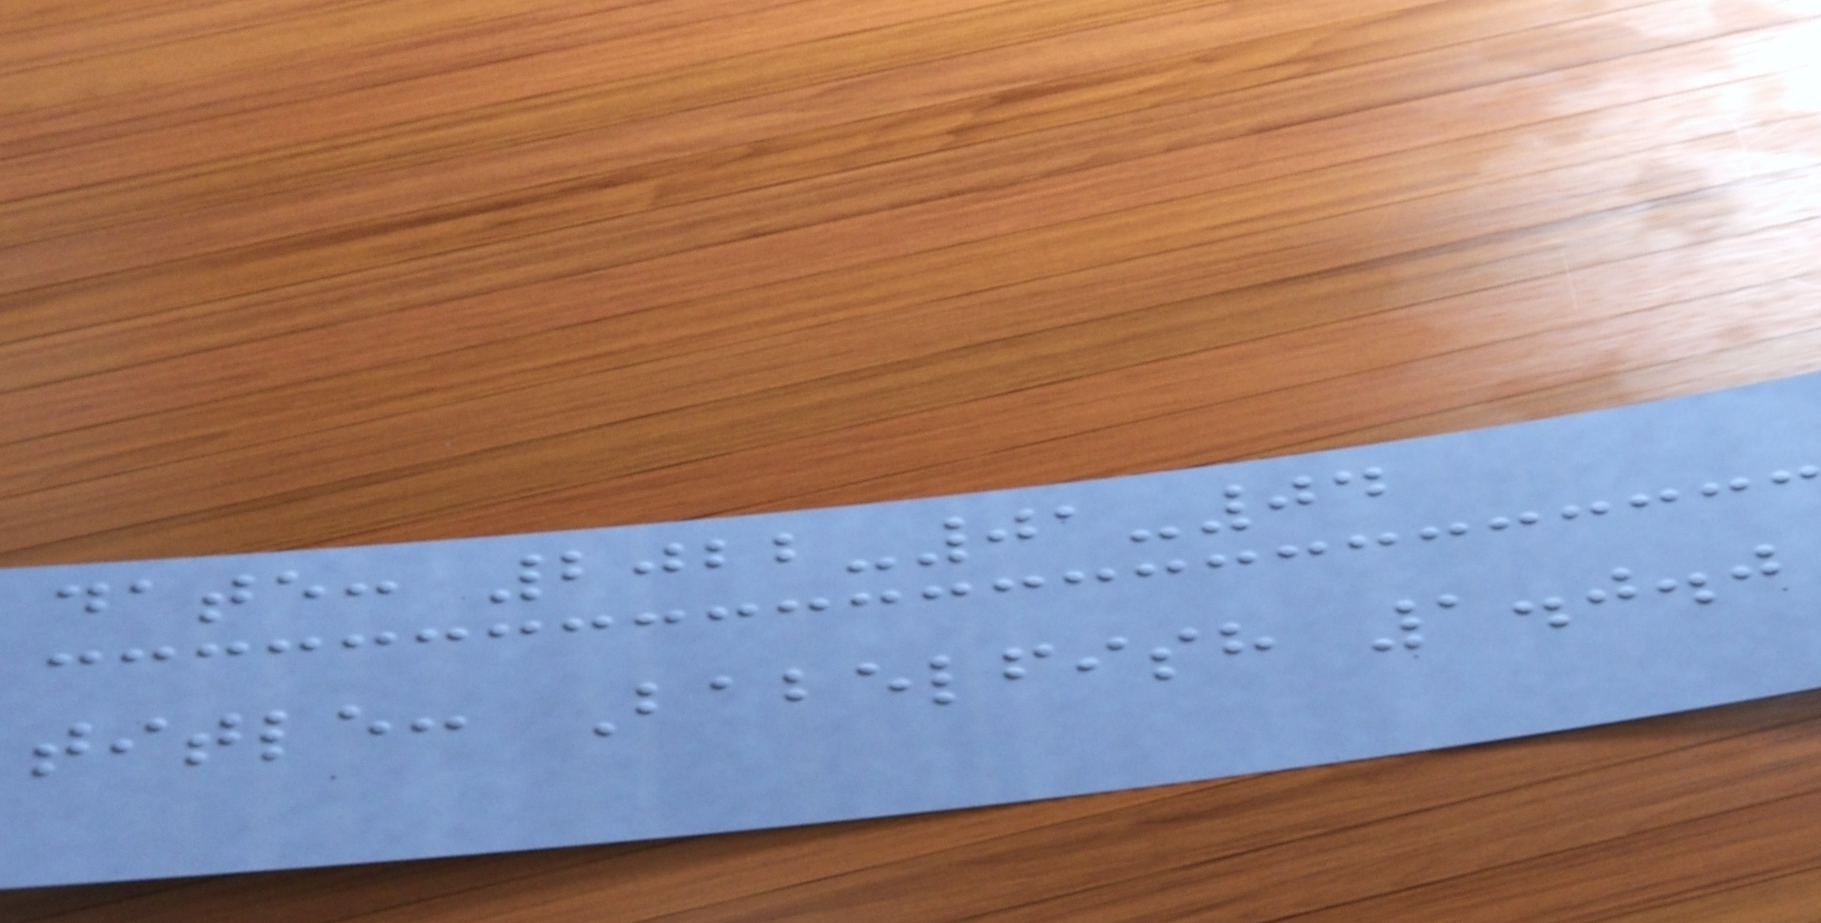date: 2022-01-04
title: Babelfish 1.0.0
